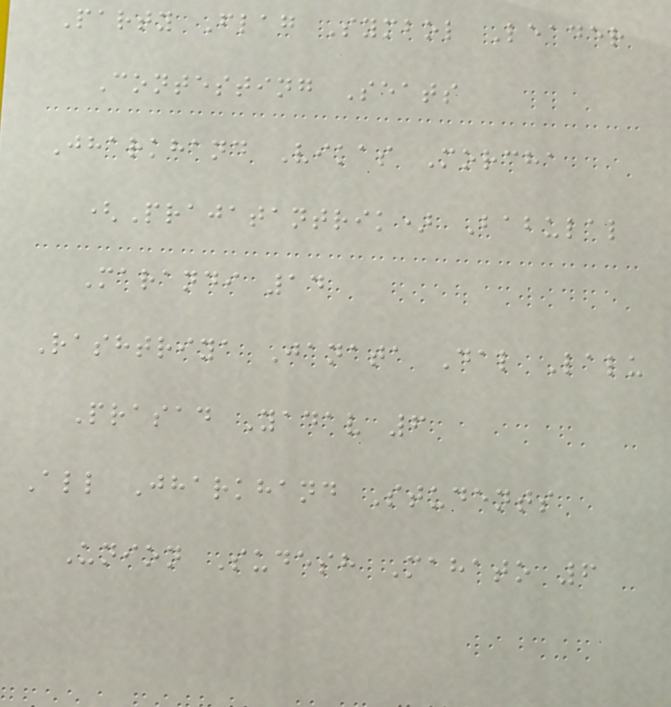Party Flag Symbol Leader
Contesting Seats
Jharkhand Vikas Morcha
(Prajatantrik) Babulal
Marandi 14
Rashtriya Janata Dal Lalu
Prasad Yadav 6
All Jharkhand Students
Union Sudesh Mahato 6
